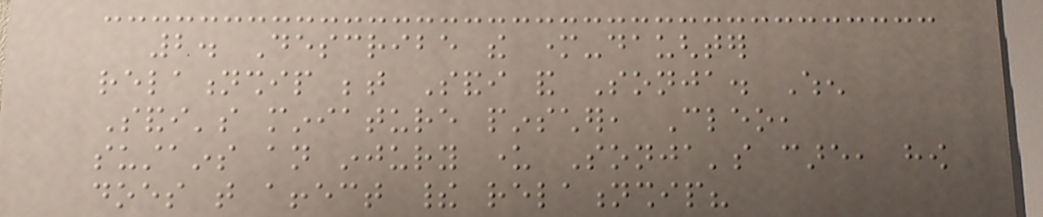2. Describe the mother-daughter
relationship between Sandi and Sonja. When
Sandi's miniature pinscher, Cleo,
sustains an injury under Sonja's care, how
does that affect their relationship?
